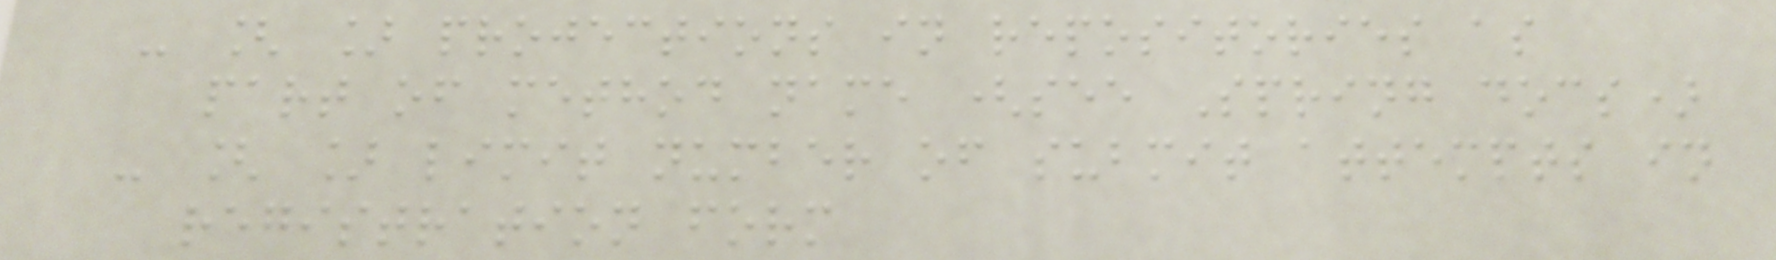- [ ] projections in repositories as
part of method name (see Spring docs)
- [ ] limit number of submit attempts in
registration form
